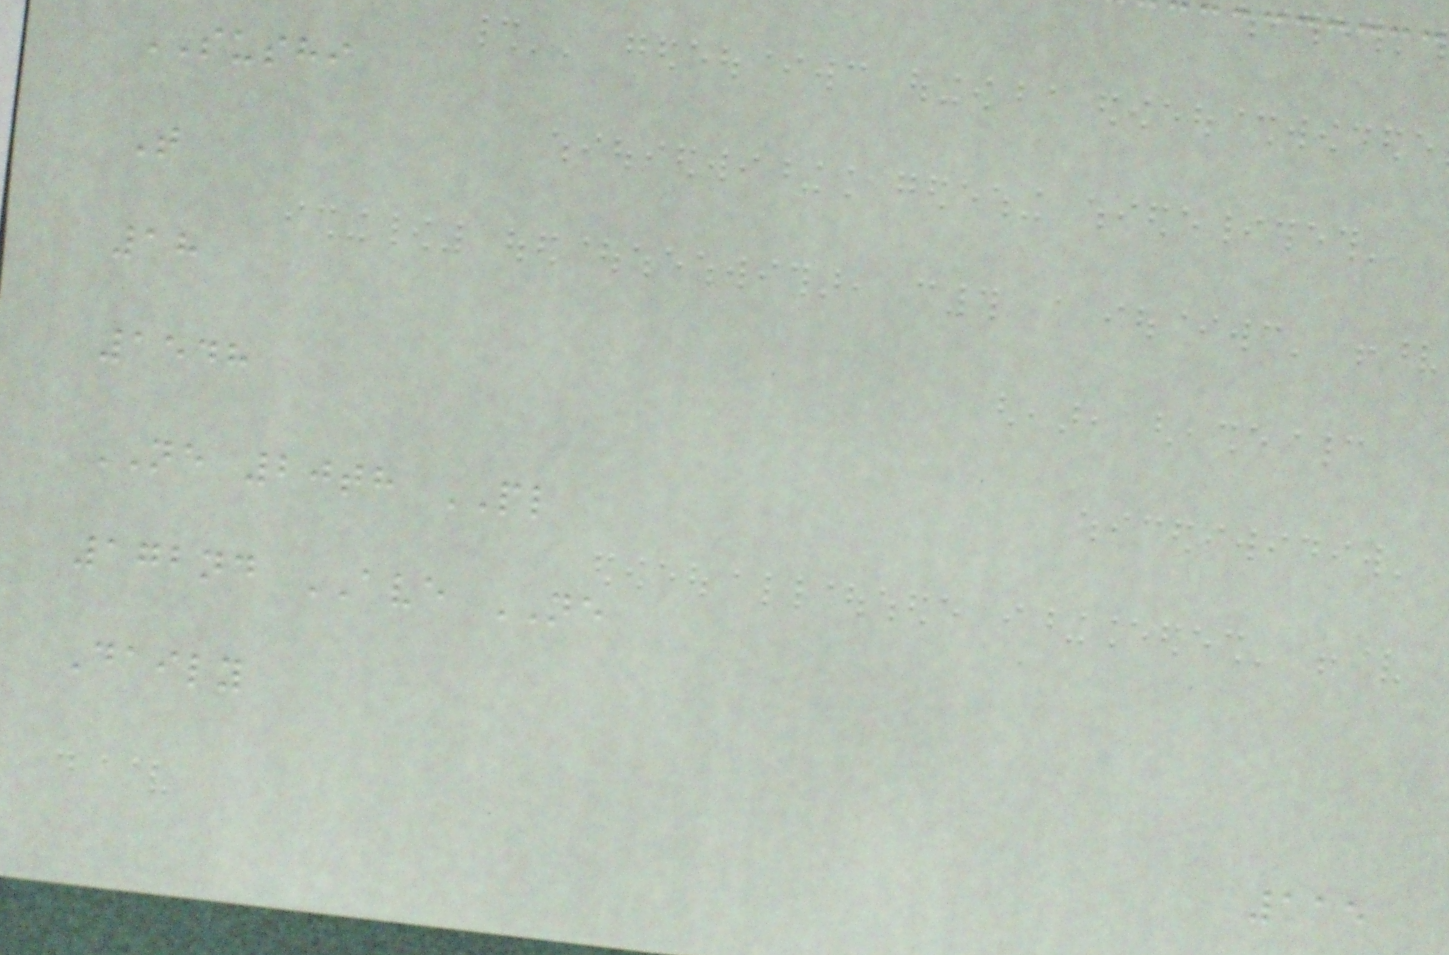SUSHI
T
18
1548
NE 20th PL
172nd AVE NE
Daily
115
